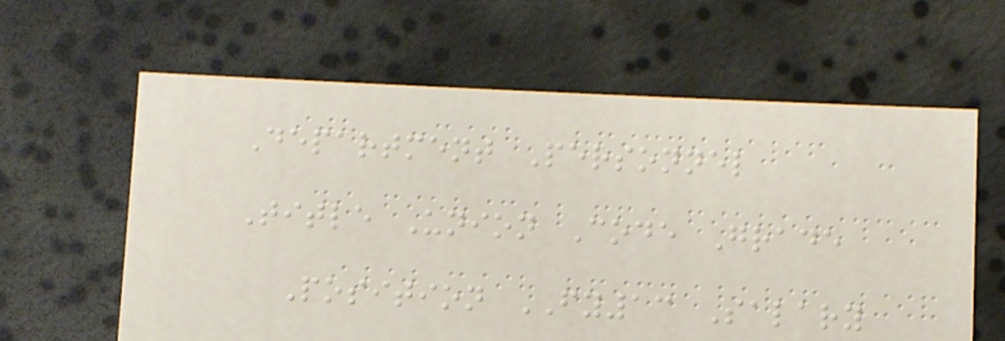Department Personnel
Title Union Code Grade
Position FY13 Salary
